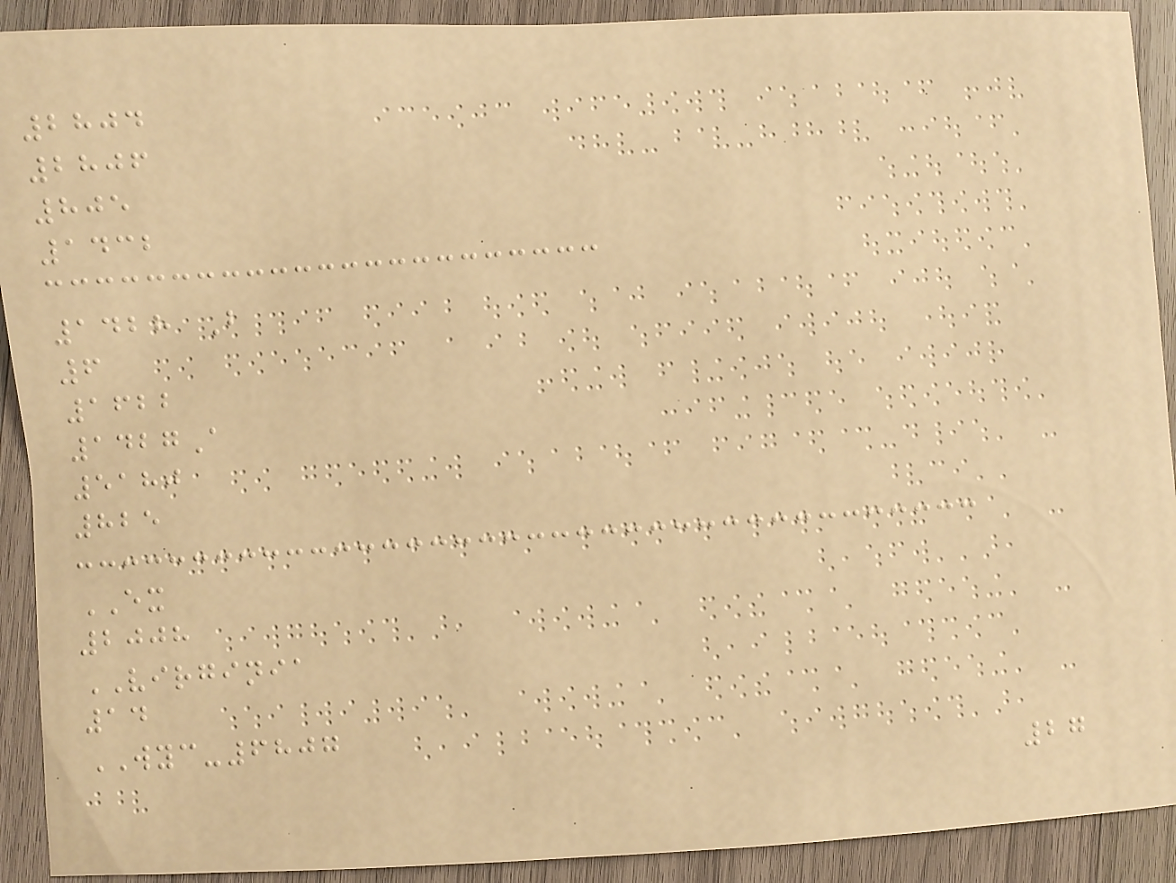2804
2806
805
1432
1428 B
6
1622
1427A
5180
825
EX
2008
VIRGINIA
14
WYC-6807
27
